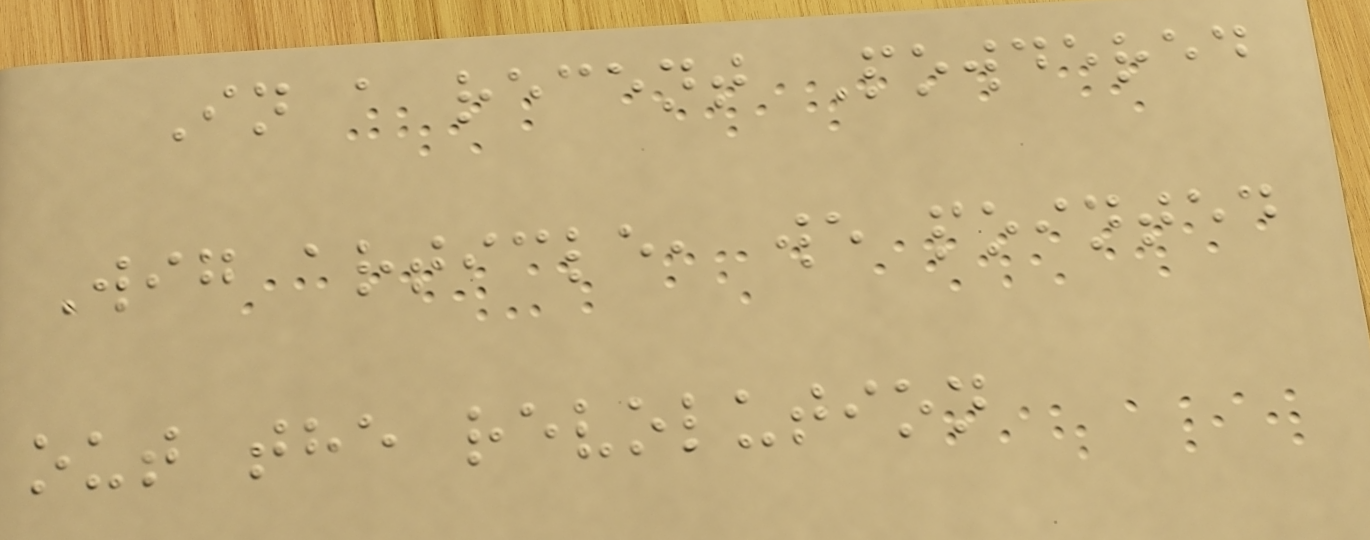In a recent Powdered
Wig article, we pointed
out the revolution
